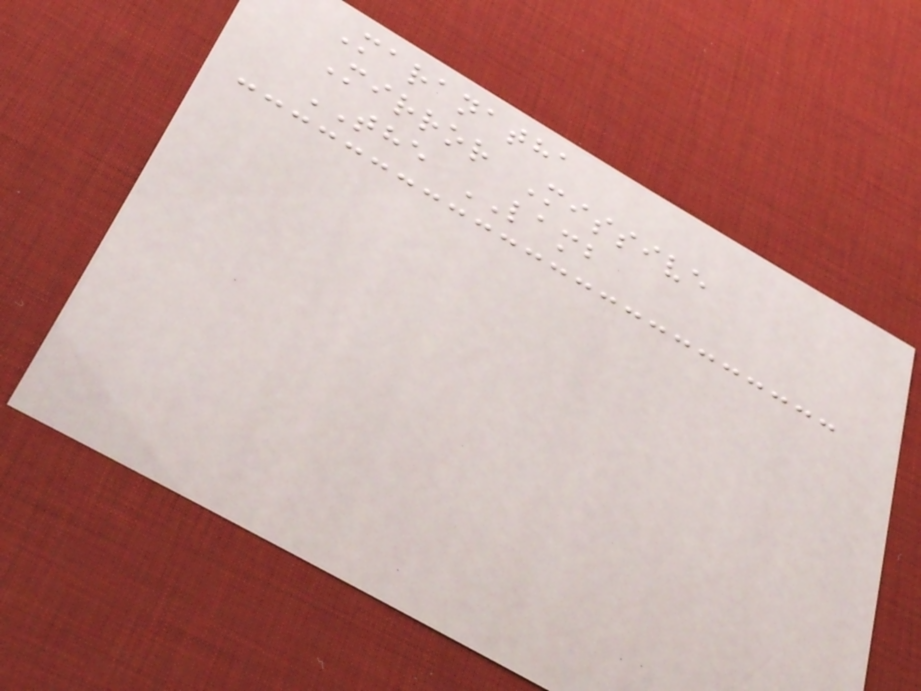Maranatha
Mirror Missive
THE LAMB
